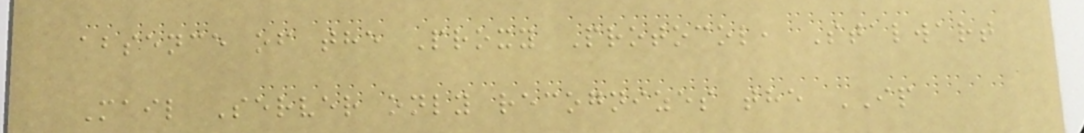absence of the Proxy Protocol, Stalwart
Mail Server only recognizes the IP
